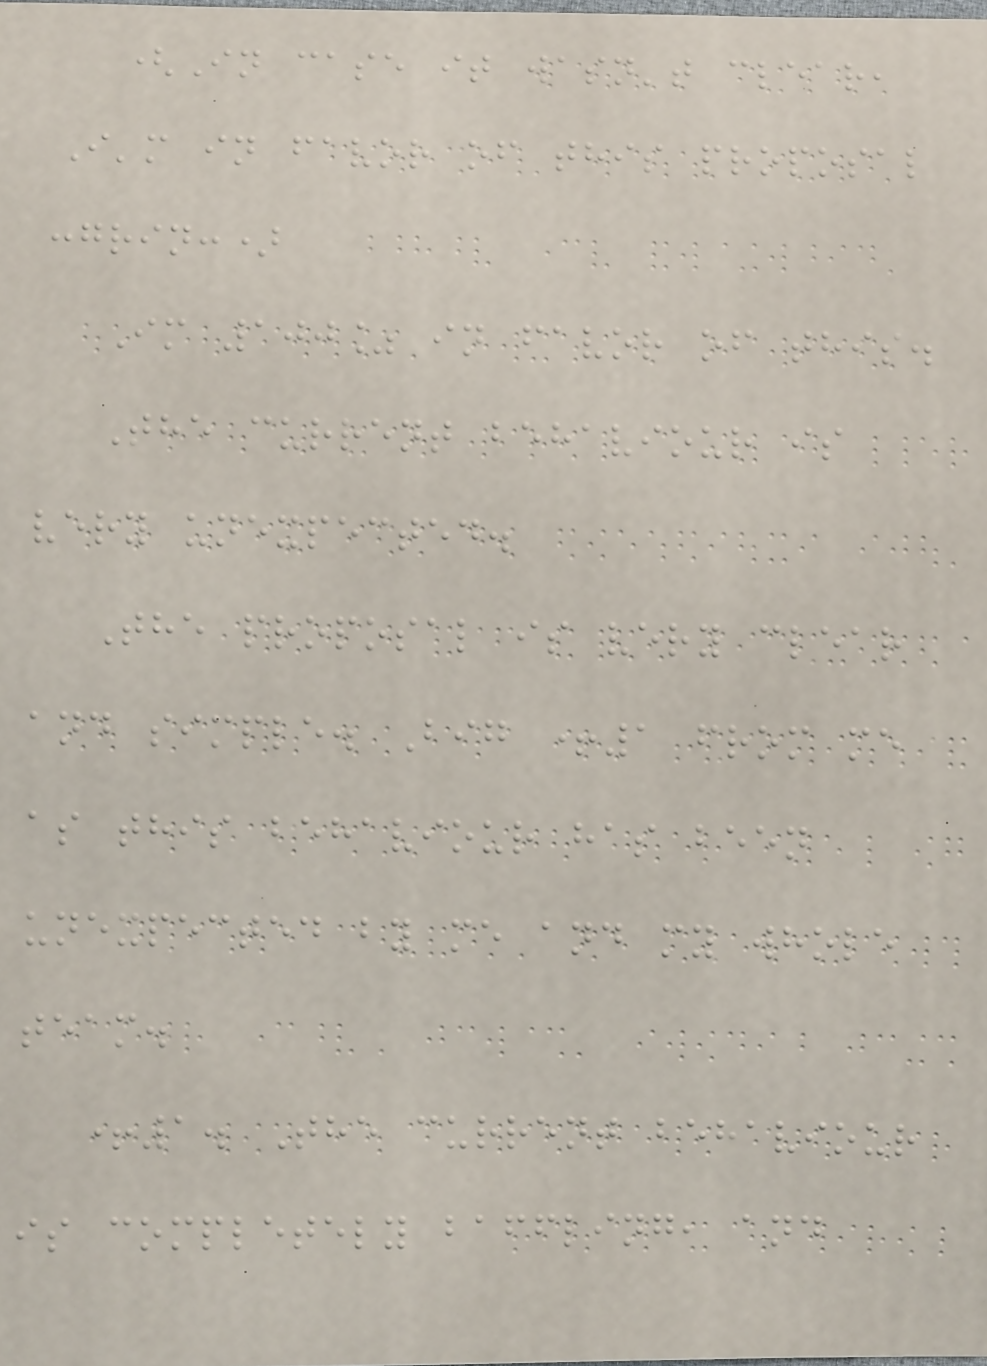(In case it wasn't clear,
I'm in favor of this proposal
:grin:)
Im 100% in favor of this.
The current behaviour is
very unexpected.
The proposal is very clear
and simple. Big +1 from me
as this behaviour has been
unexpected by me and my whole
team.
+1. The current behaviour
is completely baffling, and
